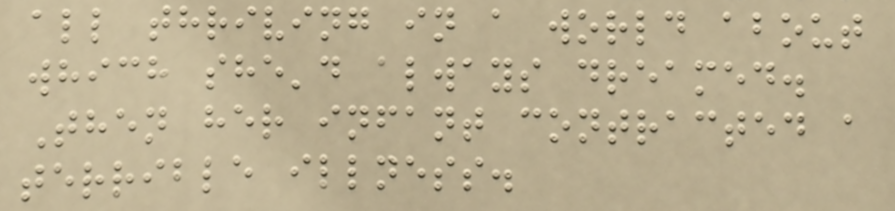all thriving in a world about
which she'd always dreamed.
Then her infant contracted a
terrible illness.
